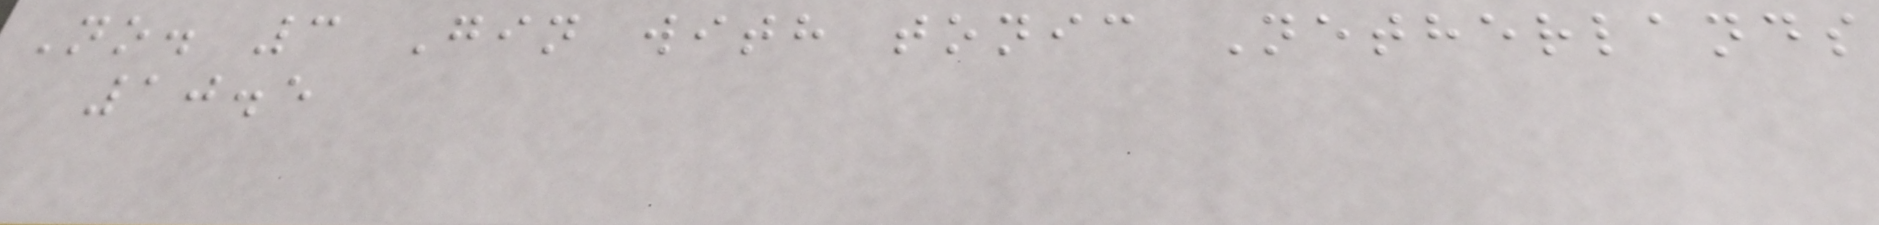No. 3 Gin with tonic Netherlands
10.5
